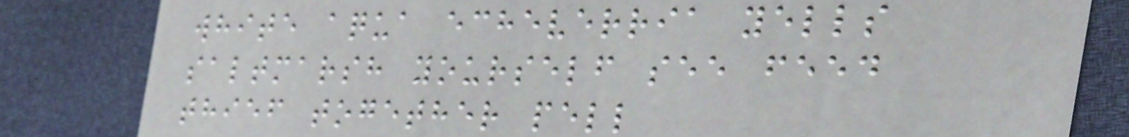white aqua echeverria yells
saltmarsh yourself see feed
thief together pell
